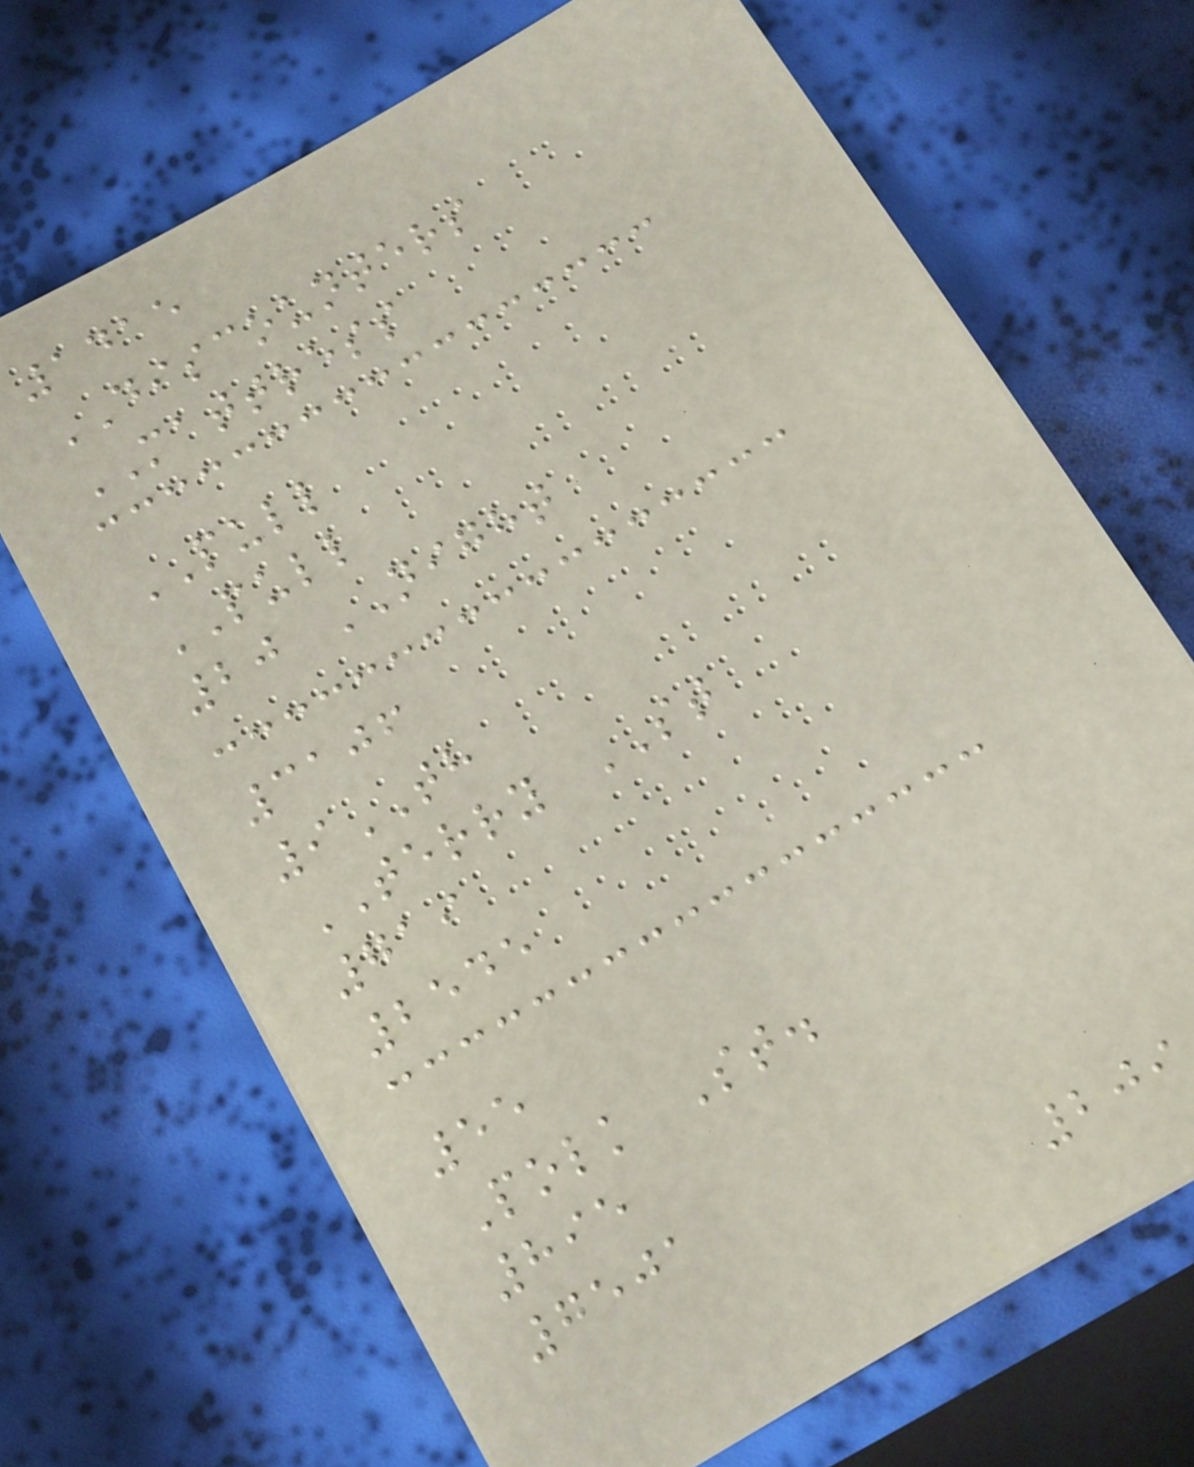1415
DISCOUNTERS
MATTRESS
PULL
PULL
20 NIGHT
3106
9TH
TERRY ST
719
2545
55
Polk St.
895
7501
209
